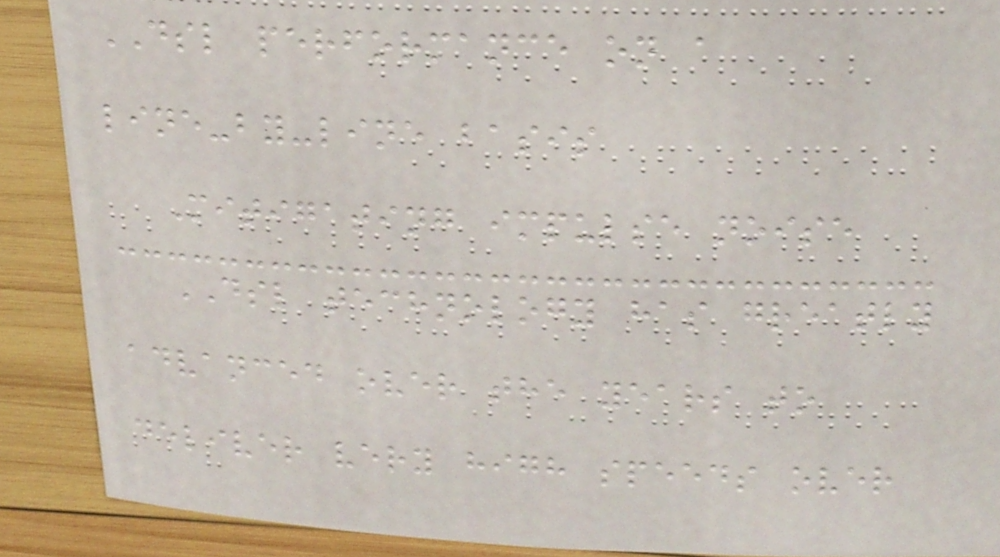DSL performance on a
line-by-line basis
Mitigating impulse noise
DSL technology has greatly
advanced over the years to
deliver very high speeds over
